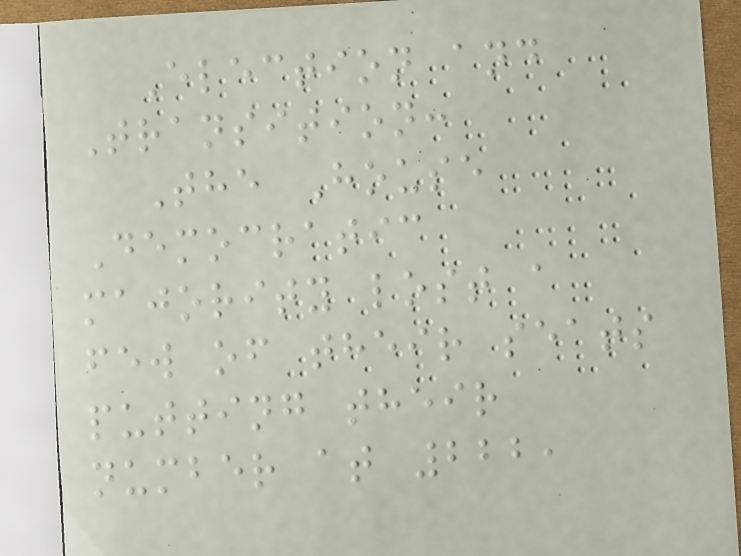Election and
Transition:
The House
Democratic
majority lost a
few of their seats
putting their
number at 222,
